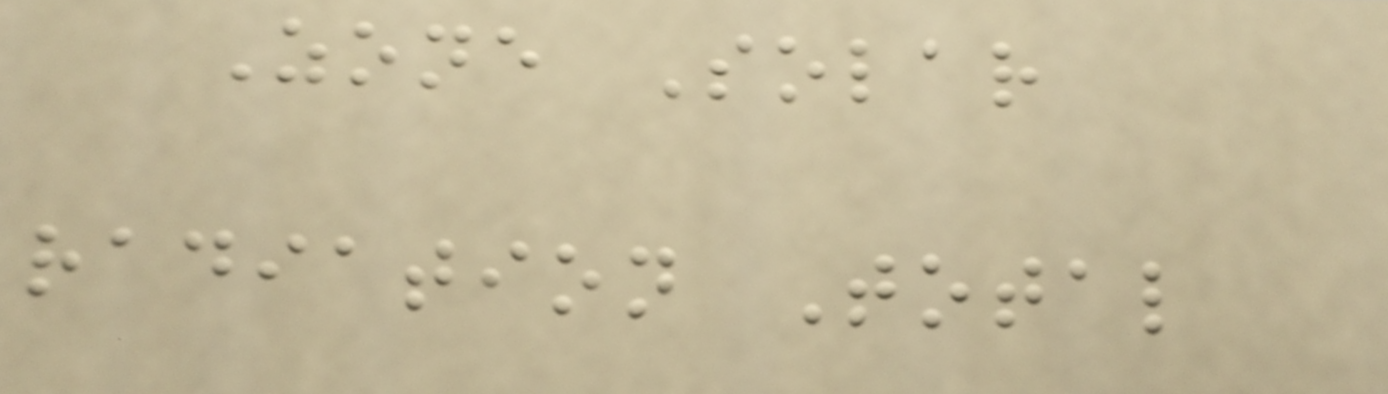Zone Solar
radiation Total
